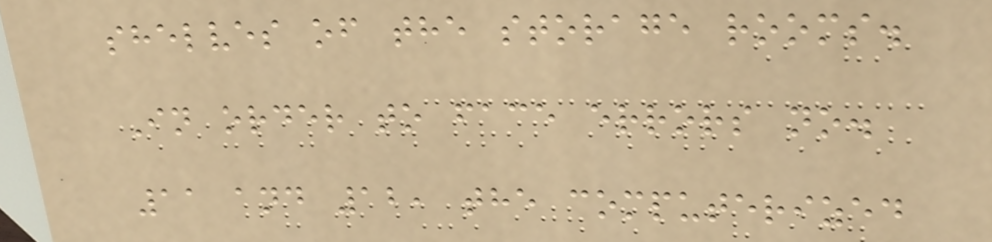shelves of the storage rooms.
In order to face errors no.
11 and 12, the computerized
